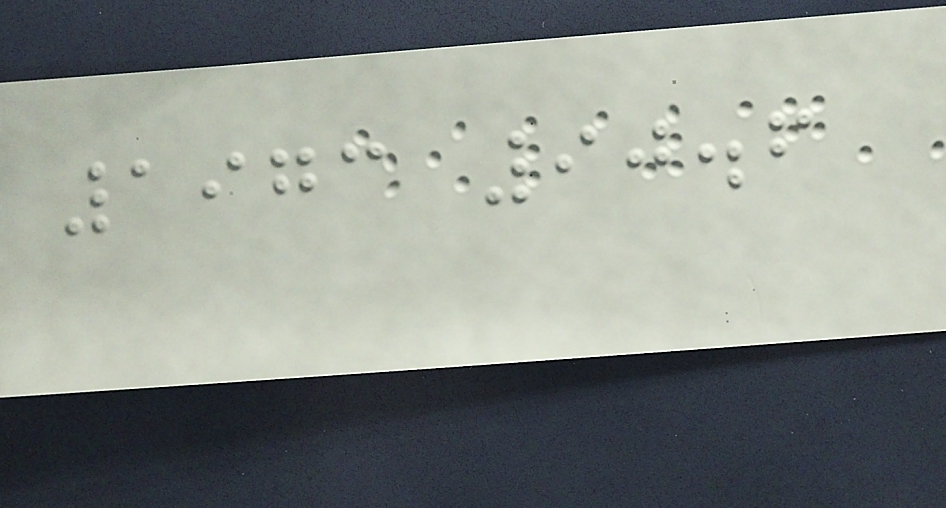1973 90.6
